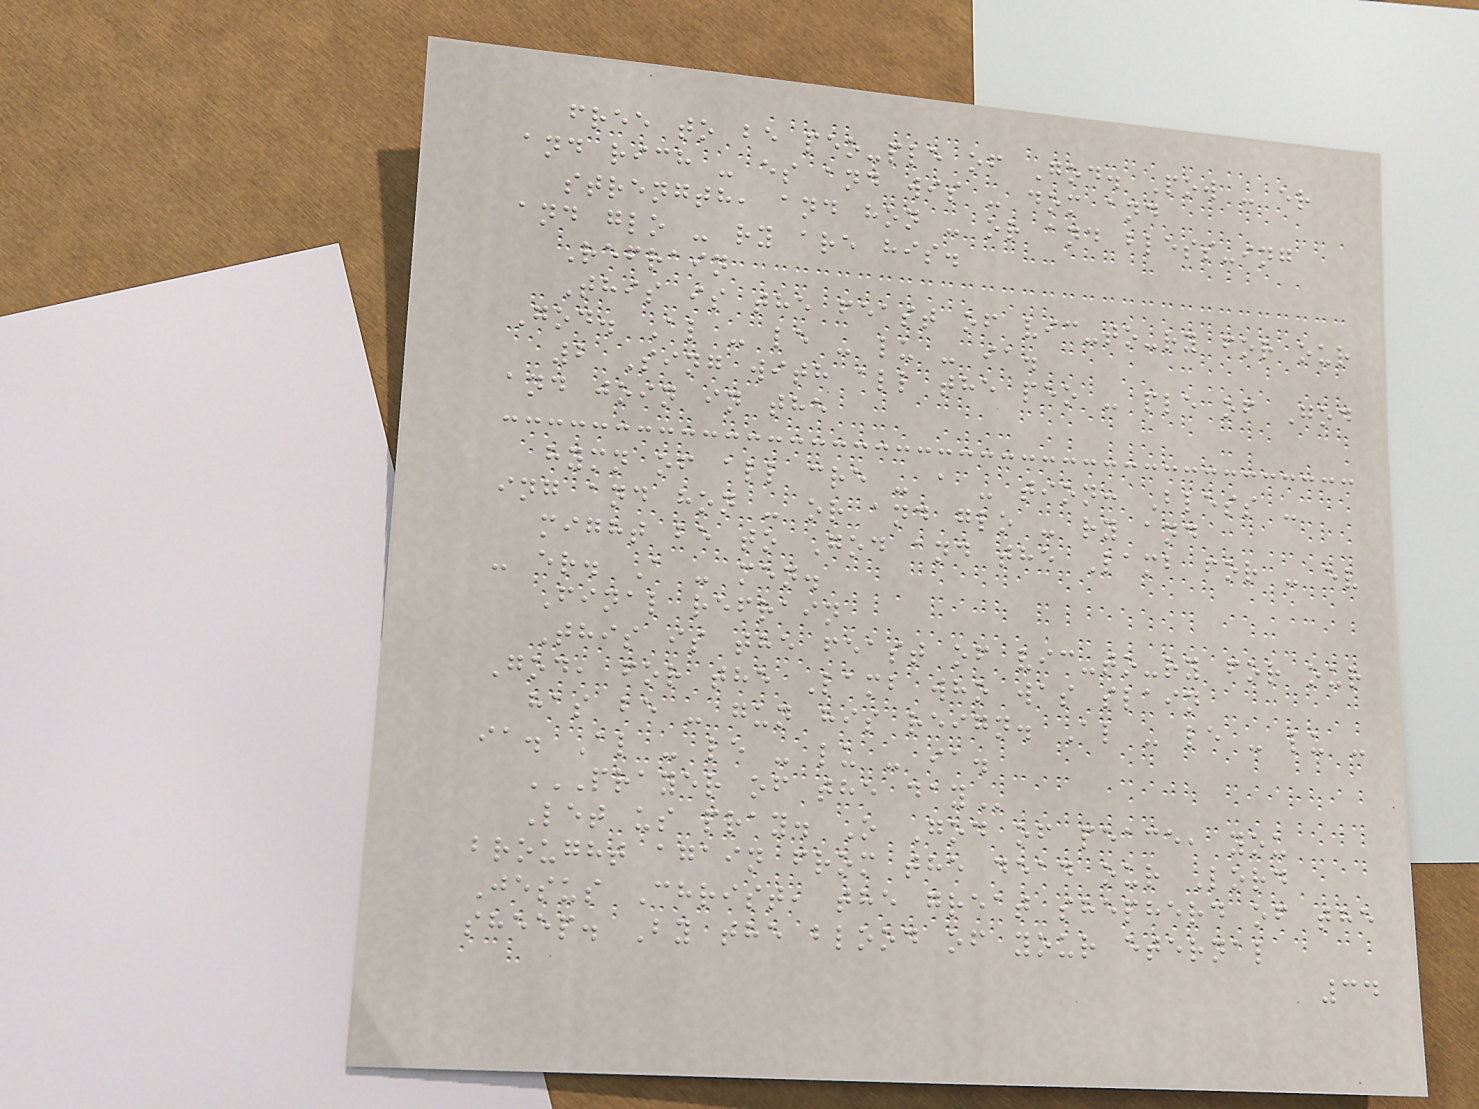free to be peo-ple of God. Pow - er
and rich - es and wis - dom and
strength, and hon - or and bless-ing
and glo - ry are his.
Refrain
This is the feast of vic-to-ry for our
God. Al - le - lu - ia.
2 Sing with all the peo - ple of God
and join in the
hymn of all cre - a - tion: Bless -
ing and hon - or and glo - ry and
might be to God and the Lamb for - ev
- er. A - men.
Final refrain
This is the feast of vic-to-ry for our
God, for the Lamb who was slain
has be - gun his reign. Al - le - lu -
ia. Al - le - lu - ia.
PRAYER OF THE DAY
Let us pray. O God of peace, you
brought again from the dead our Lord
Jesus Christ, the great shepherd of the
sheep. By the blood of your eternal
34
